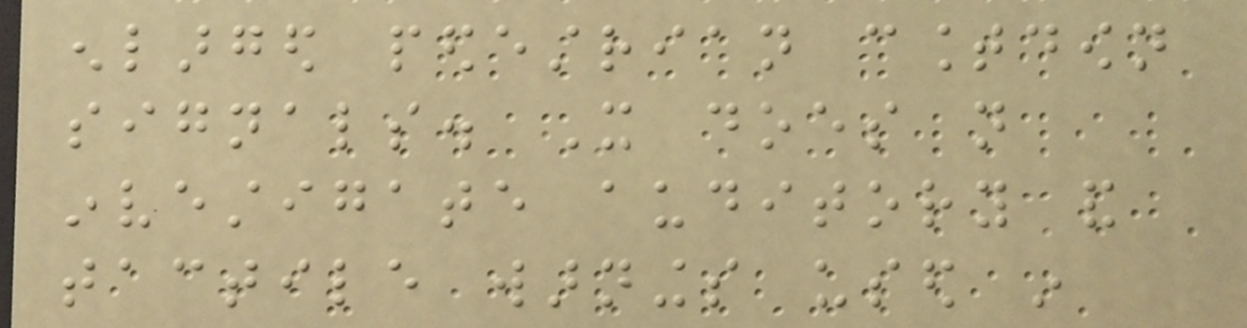enlarged pedestrian countdown
signals. It does not
investigate auditory and
tactile warnings used in
